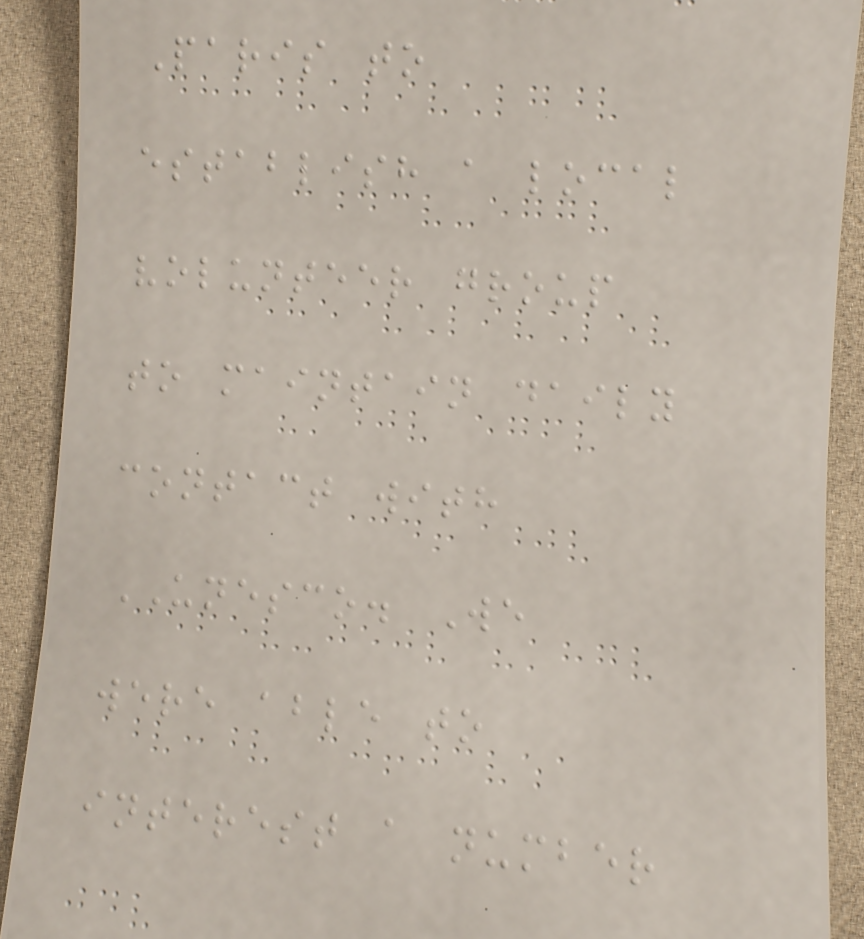Paris to
establish a local
volunteer group
to maintain daily
contact with
UNESCO. We
were able to
interest a number
